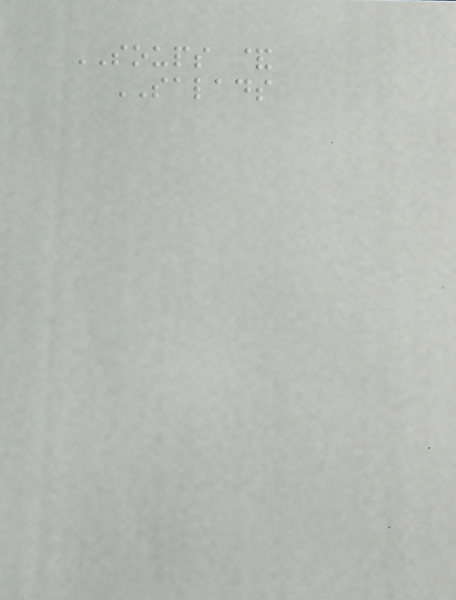SOUPS &
SALADS
